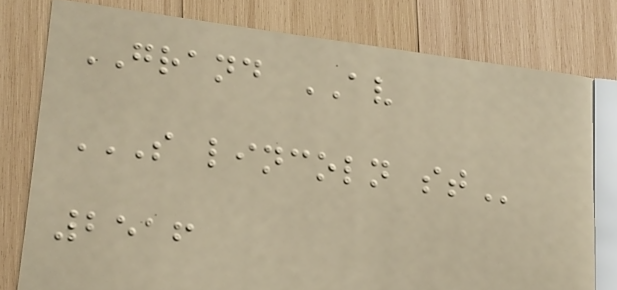GRAND AV
S LINCOLN ST
2516
